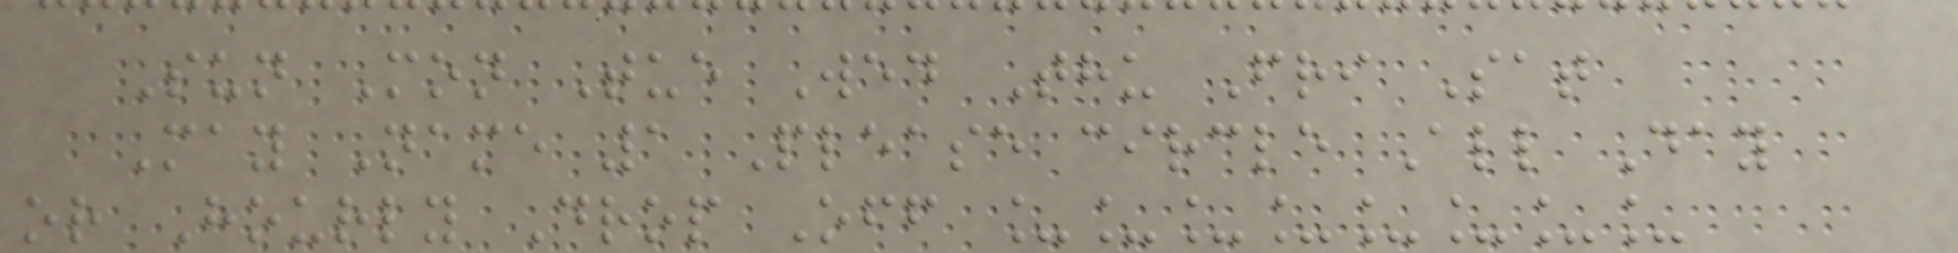Sun Mon Tue Wed Thu Fri Sat
May Name 1 Please circle All Day
or Hourly Drop Off ________
